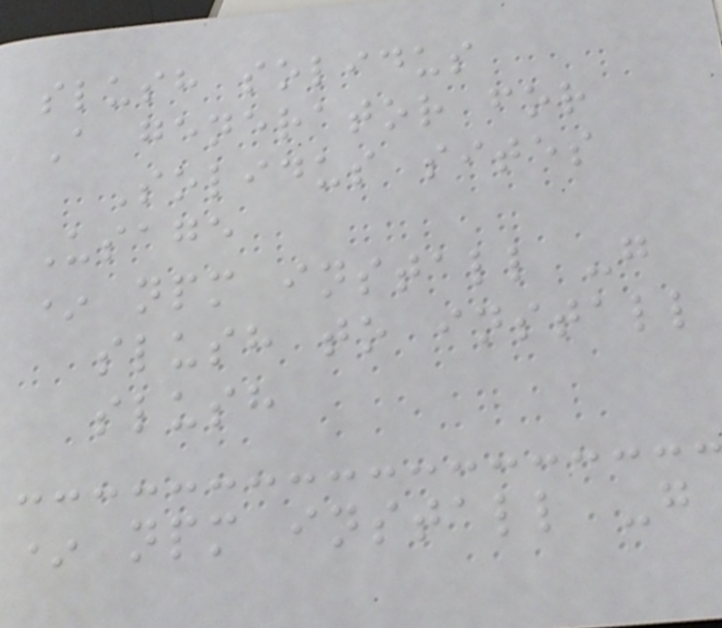slush solidus
A generator for
Solidus sites
Usage
* npm install -g
slush to install
slush
* npm install -g
